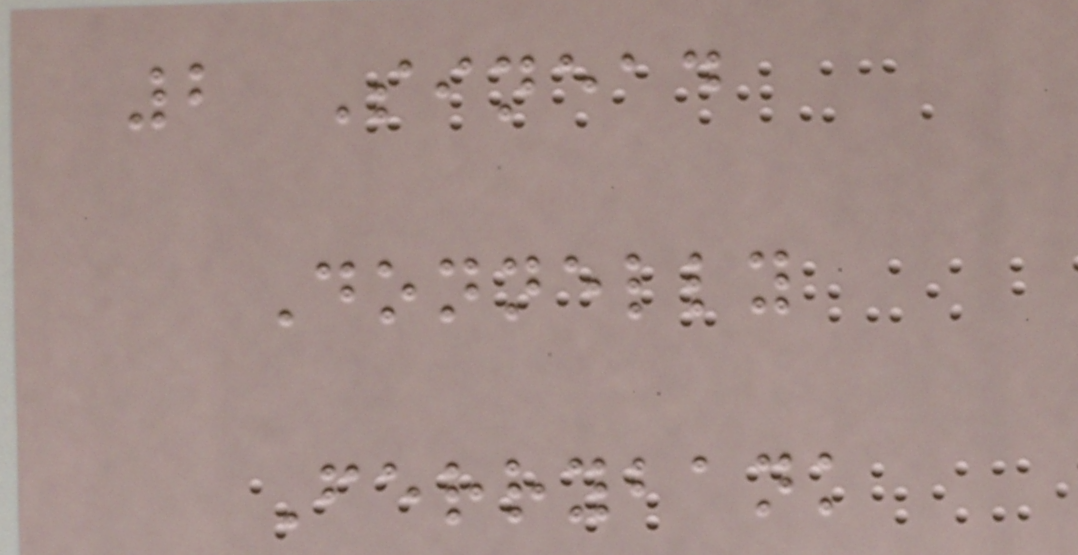2 Sinead
Donnelly
Ferrybank
